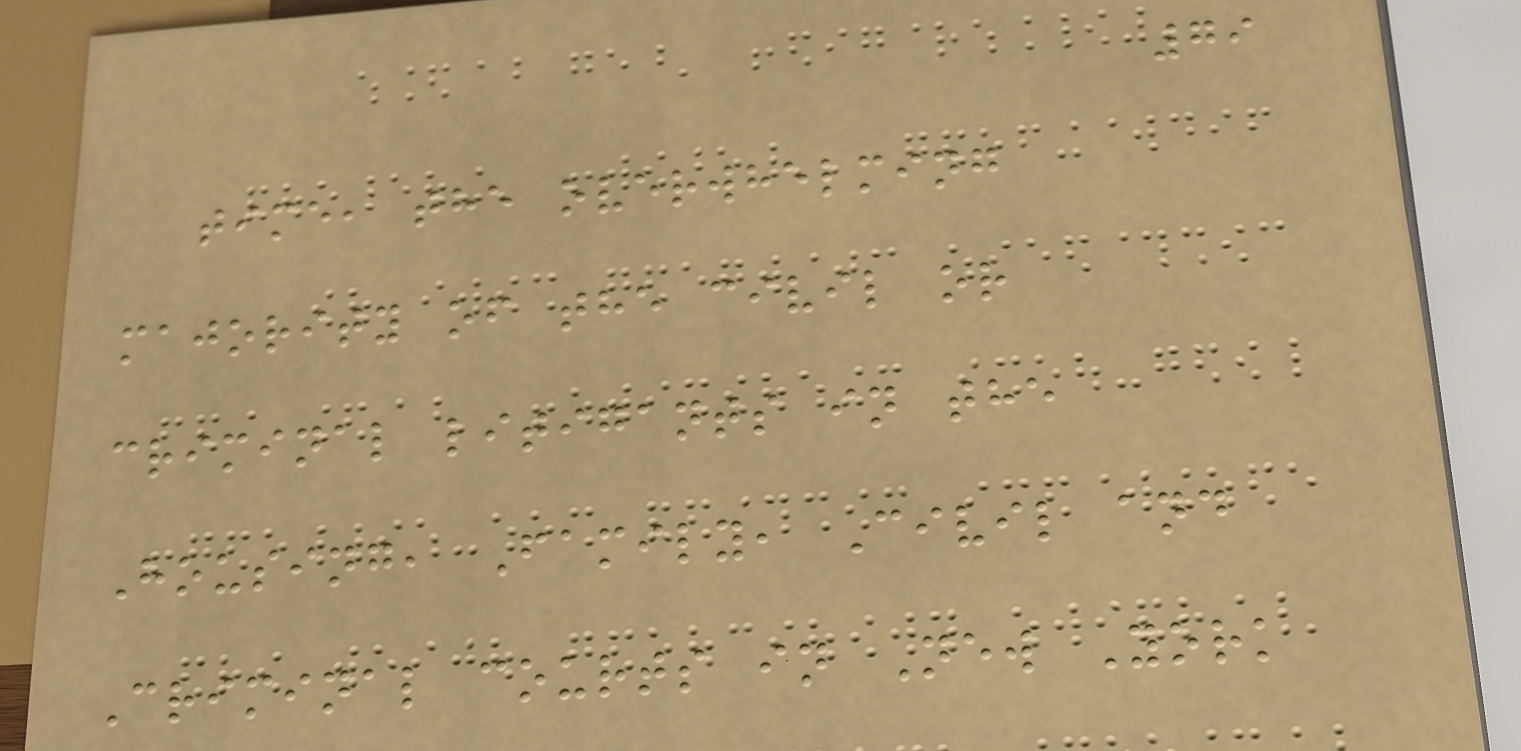79
time, the overwhelming
majority of the civil or
criminal litigants in the
Housing, Family, Civil and
Criminal courts in New York
